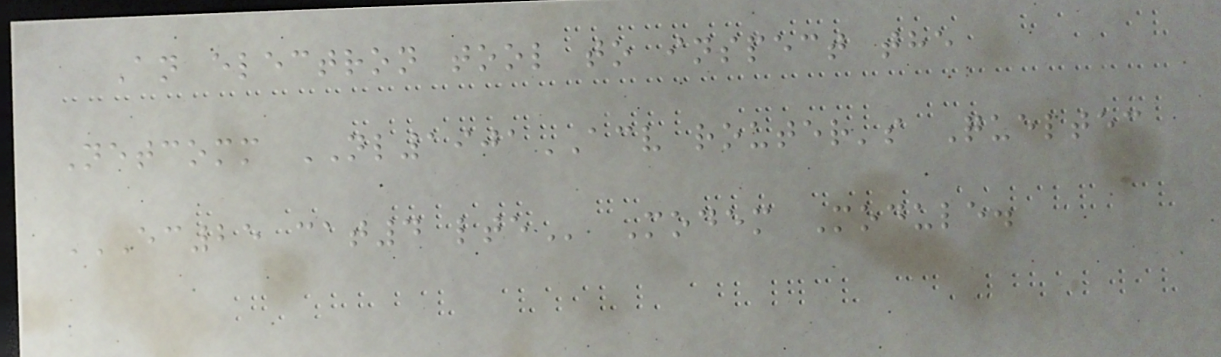An electron tool to inspect the
Netcomm NL1901ACV router's Queltec
EC25 CAT4 LTE Modem Module.
